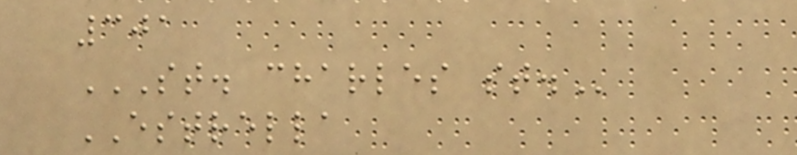301
ST. CHARLES ST.
ESTRELLA
